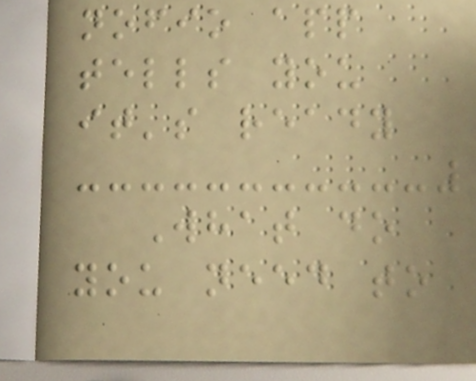nofio app
tells you
it's ready
What do
you need to
